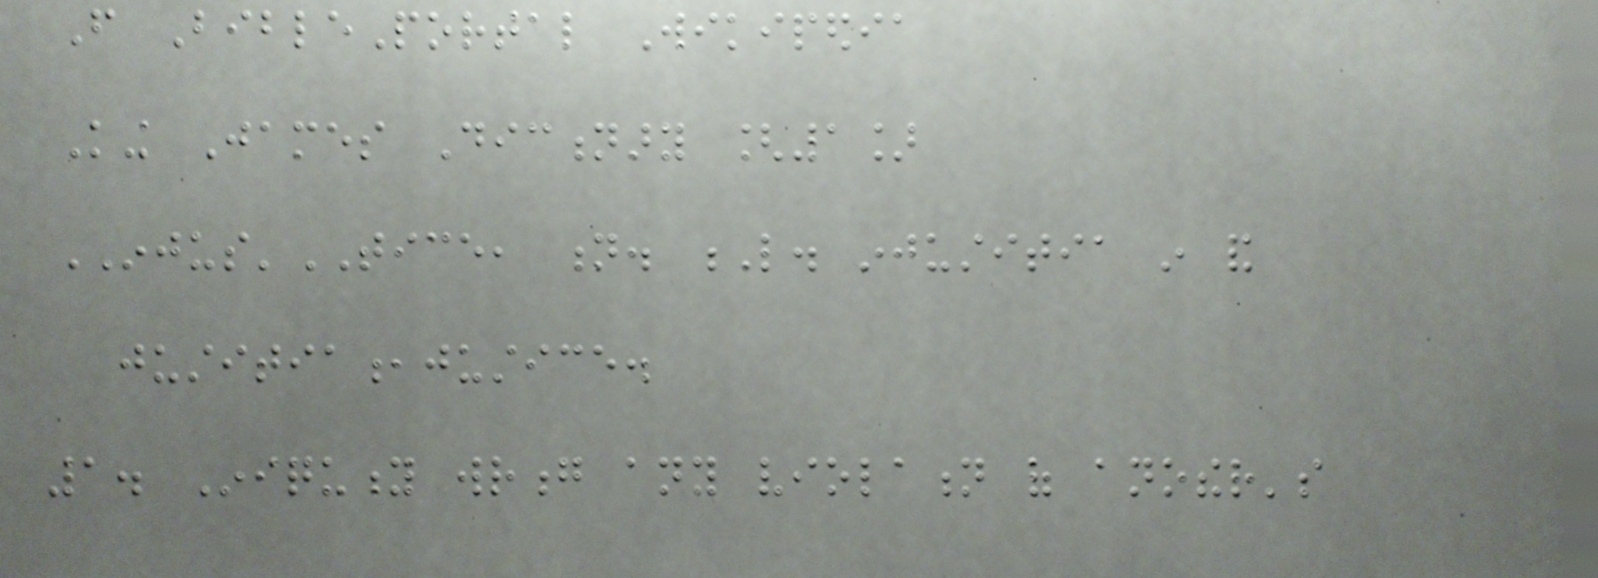From BiblePortal Wikipedia
King James Dictionary [1]
INJUS'TICE, n. L. injustitia in and
justitia,justice.
1. Iniquity wrong any violation of another's
